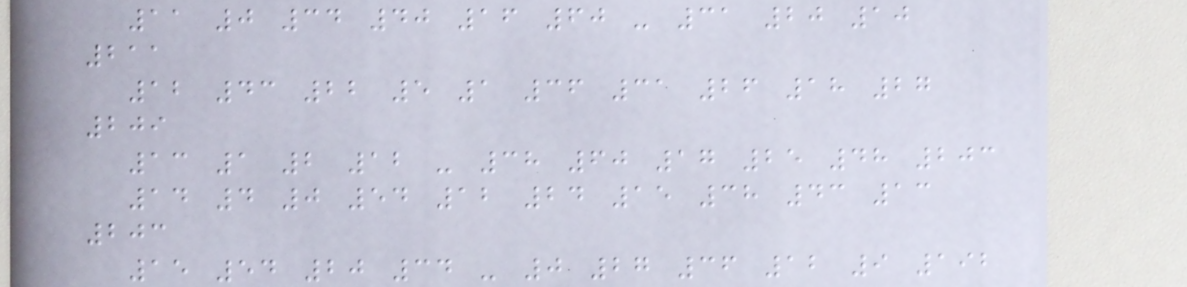11 0 34 40 16 60 - 31 20 10
211
12 43 22 5 1 36 31 26 18 27
209
13 1 2 12 - 38 60 17 25 48 203
14 4 0 54 12 24 15 38 43 13
203
15 54 20 34 - 0 27 36 12 9 192
